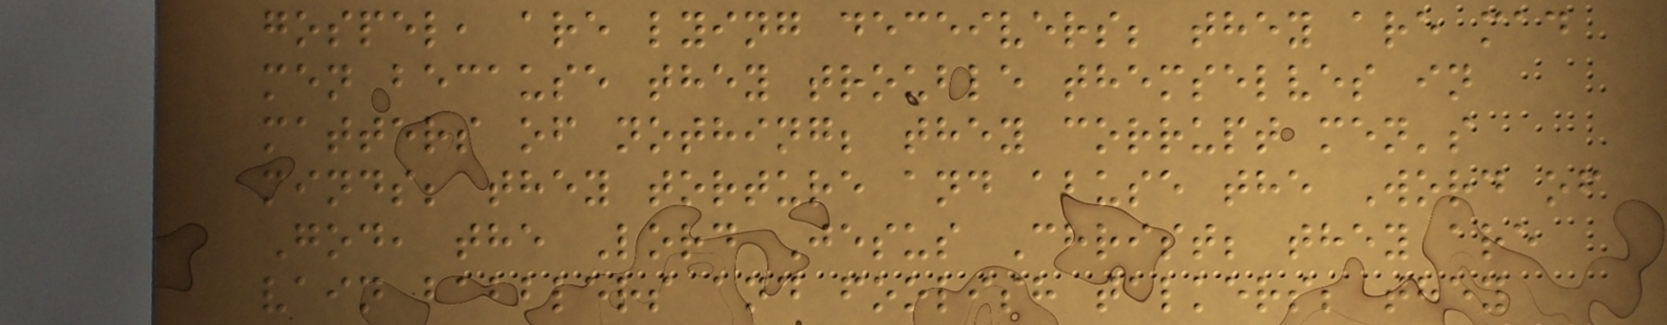gospel, are lying deceivers; they are mad
men because they trouble themselves in
matters of nothing; they corrupt men's
minds; they torture and abuse the Word of
God, the Lord Jesus Christ; they are
vain babblers and foolish talkers; they
